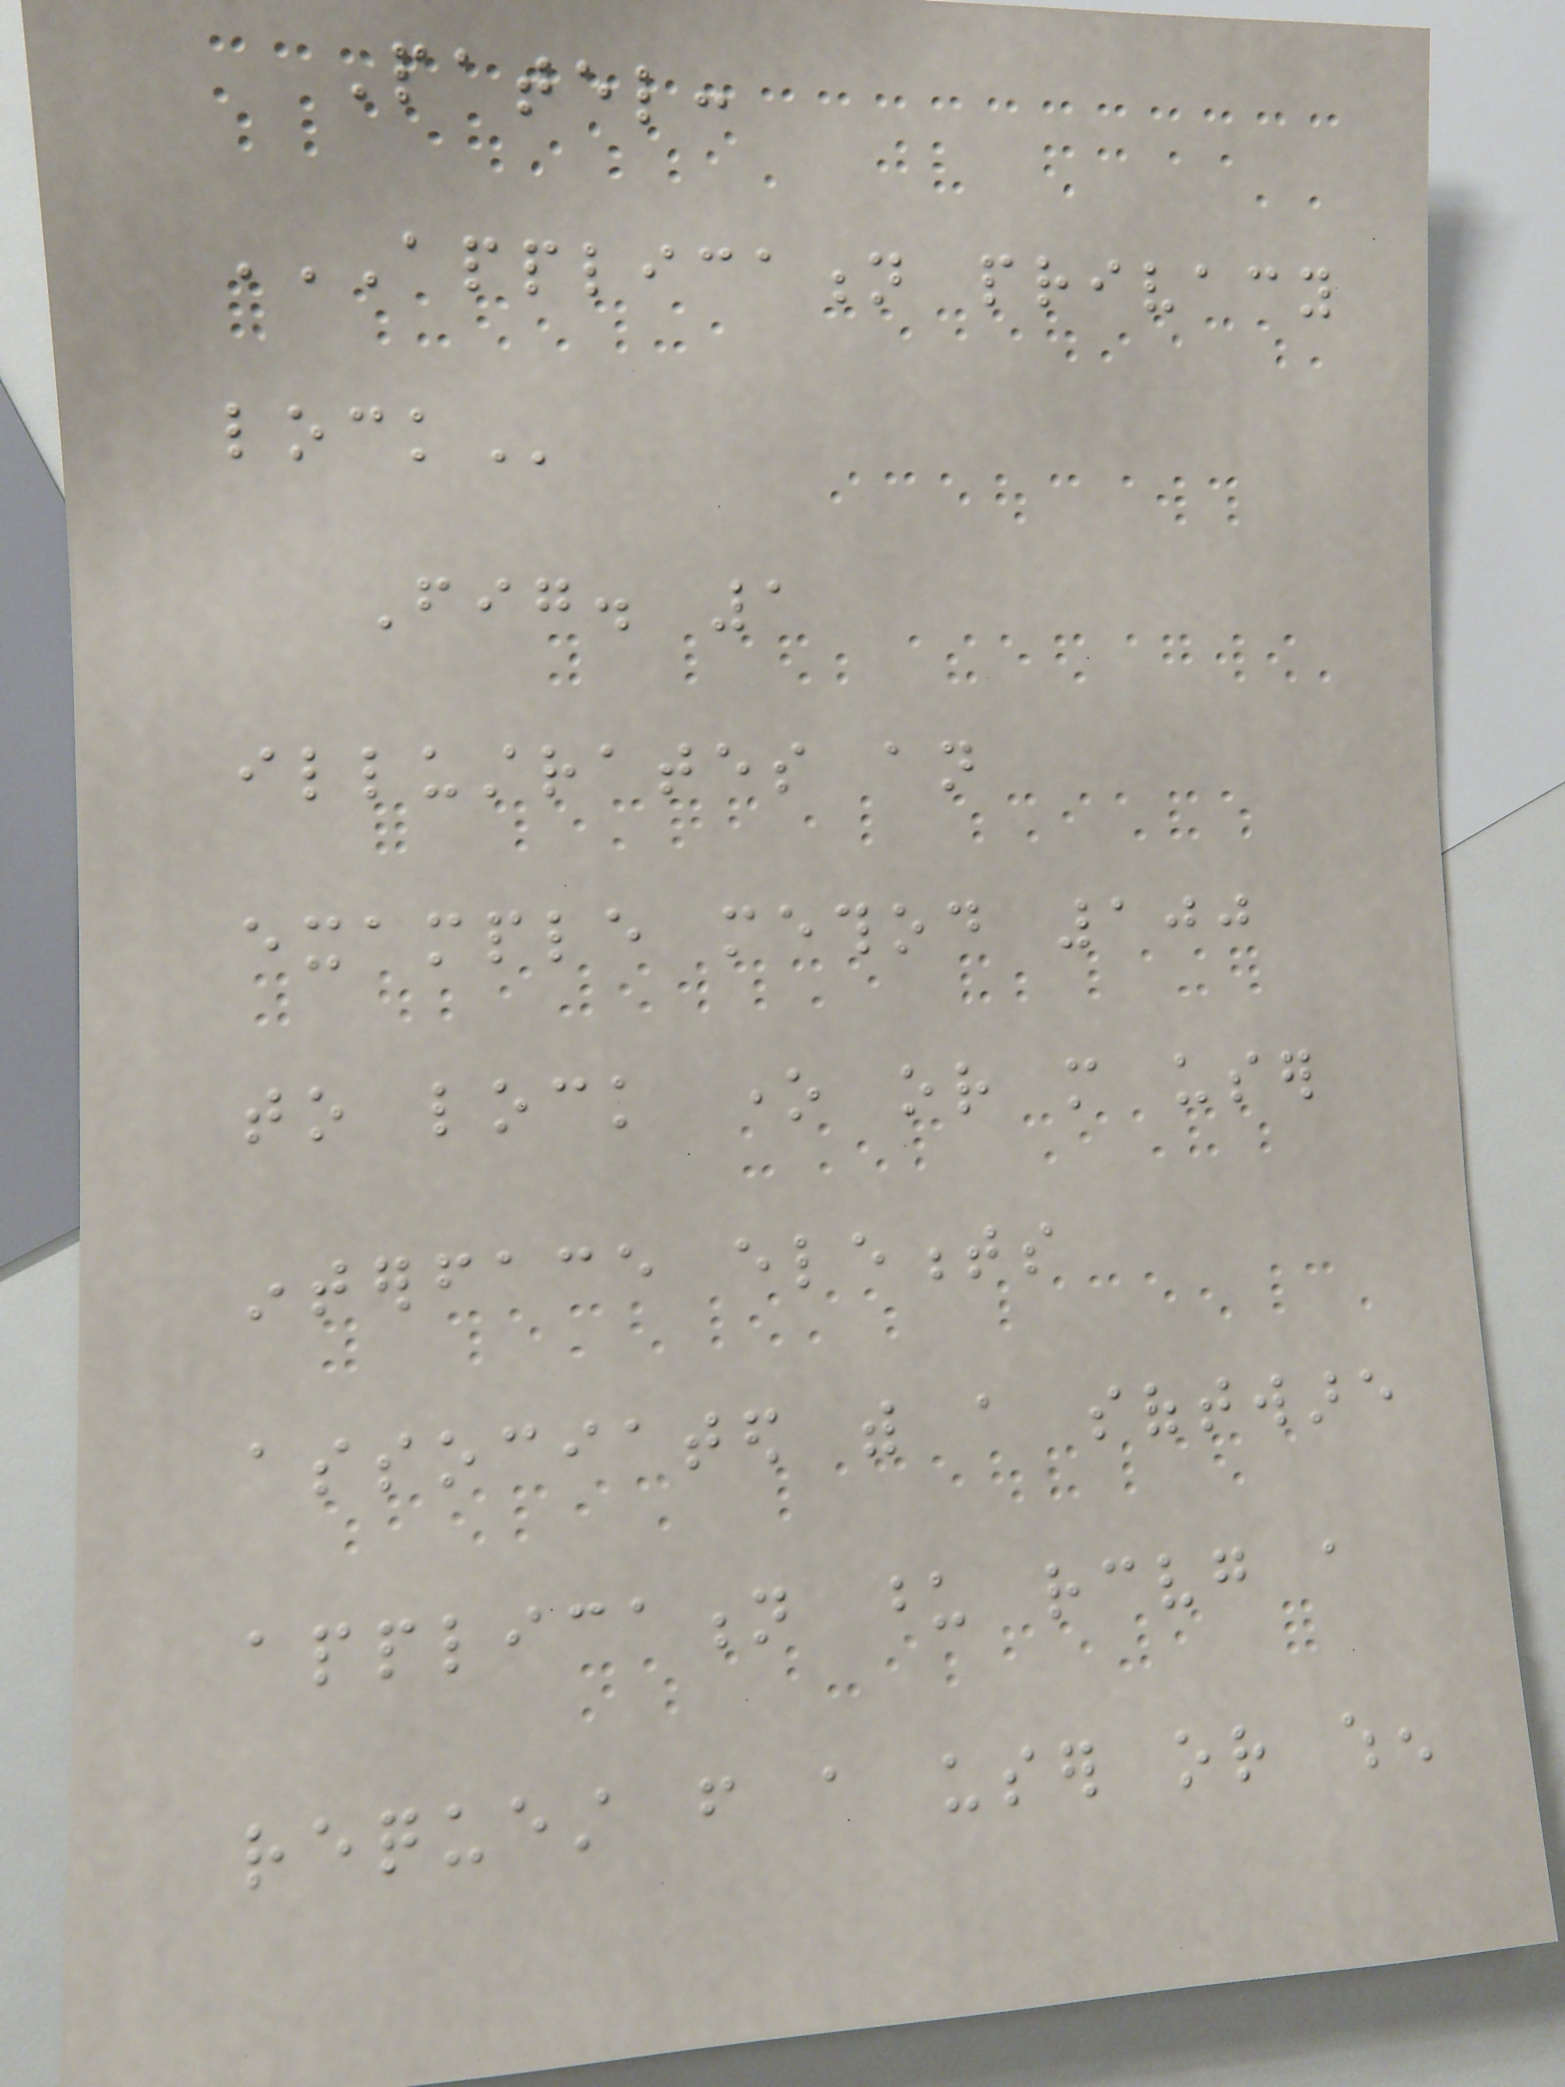Patel:
APPLICATION PRIVACY
LOCK
Fig. 1
illustrates an
example method 100
to lock one or more user
interface elements
associated with a software
application upon receiving a
request from a user or when
